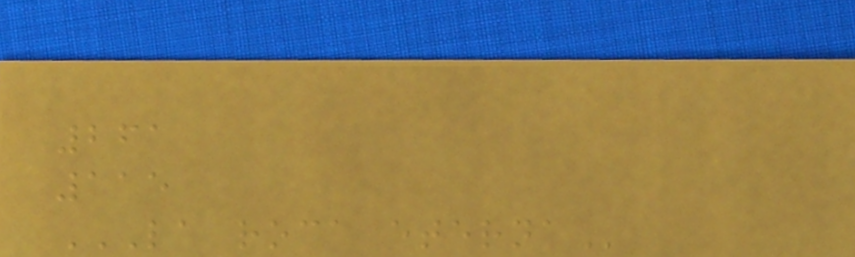261
115
LA ROCA ETERNA
